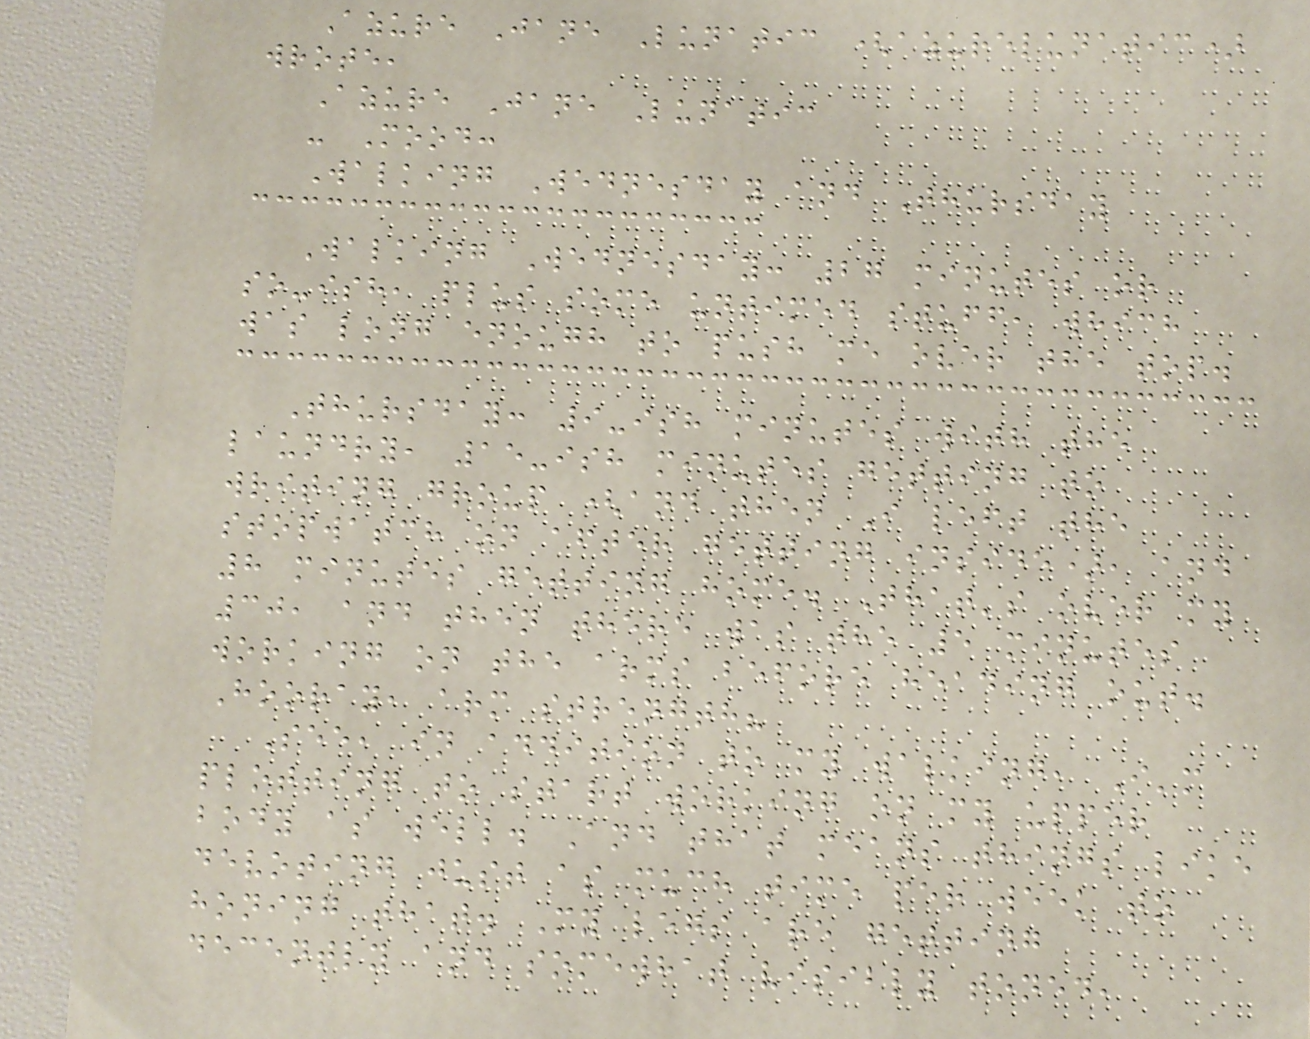Azure Jane Lunatic (azurelunatic)
wrote,
Azure Jane Lunatic
- Mood:
Walking Wednesday and Thursday
Walking Wednesday: 27 minutes or
so-ish, plus some untimed stuff, which
was long enough to push me over the top.
Thursday: 9-ish minutes with the
laundry, 15-ish minutes getting to
writing group (and then I left the
stopwatch on after getting inside), and
8 minutes getting home. That's over my
30, and then there was the 5 minutes
working on the arms before heading out.
Hooray, arm strength?
See, in addition to my walking, I'm
plotting to start working on my upper
body as well. And that means things like
devoting just as much time per week to
honing that. My legs are getting
decently and somewhat visibly toned,
